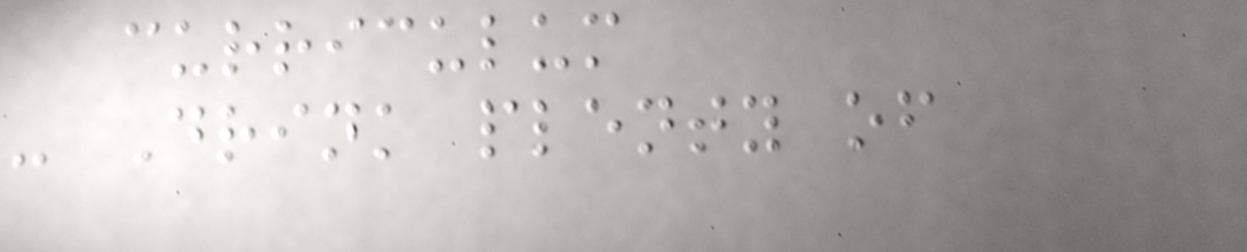curriculum
- Drink plenty of
